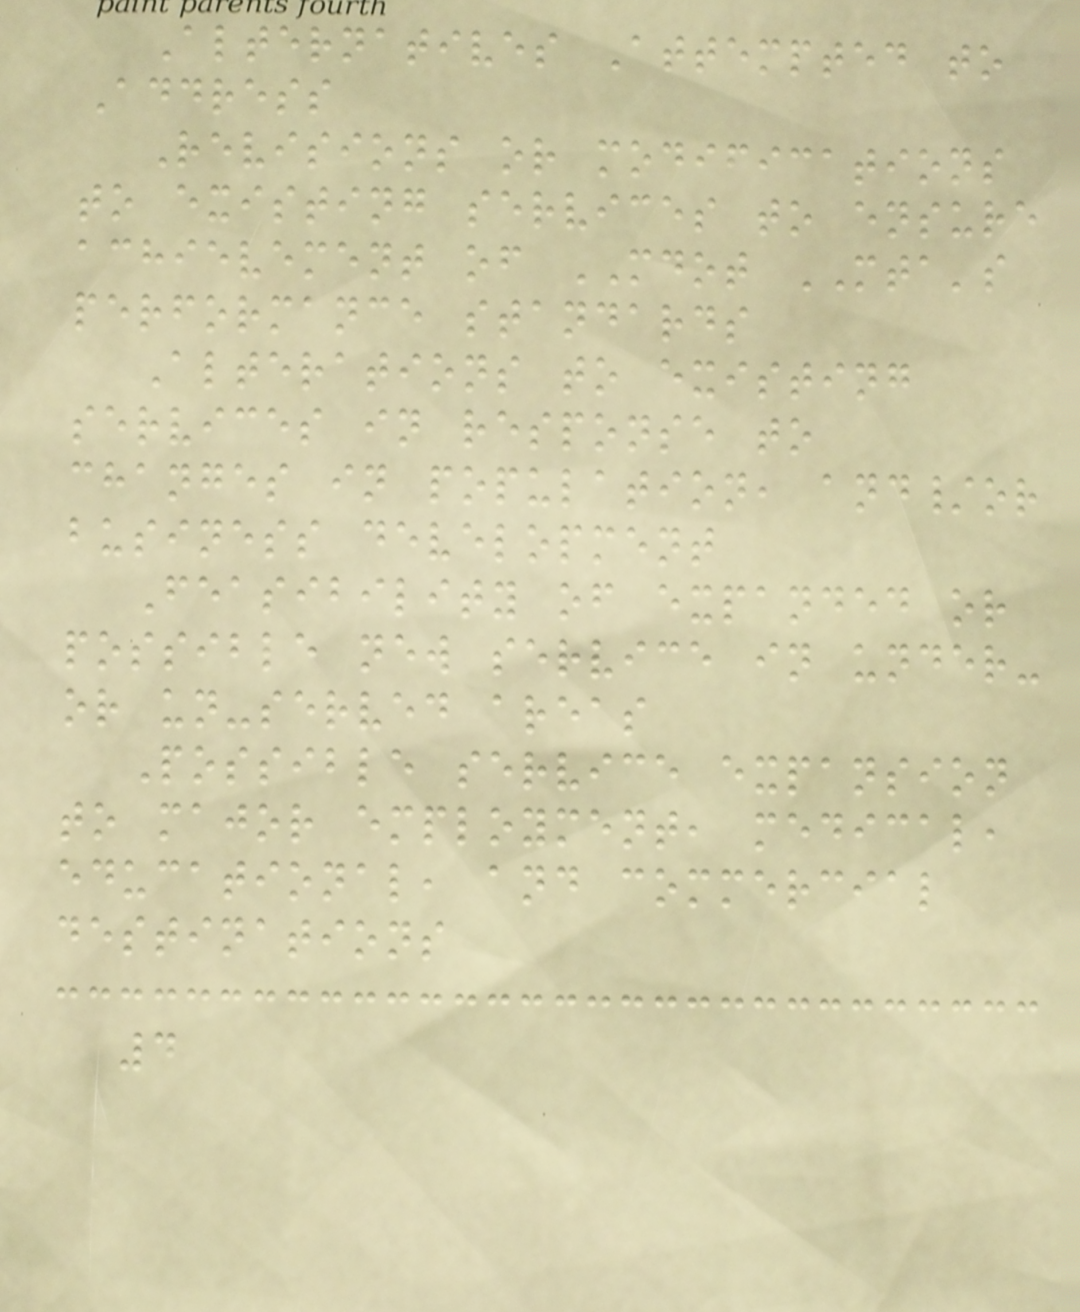Alternatives Attempted to
Address
Revisions or modifications
to existing services to ensure
achievement of MDOT MTA's
performance standards
Alterations to existing
services in response to
changes in population, and/or
business development
Feasibility of expanded or
possible new service in under-
or un-served areas
Possible service expansion
to major employment, medical,
educational, and commercial
destinations
4
